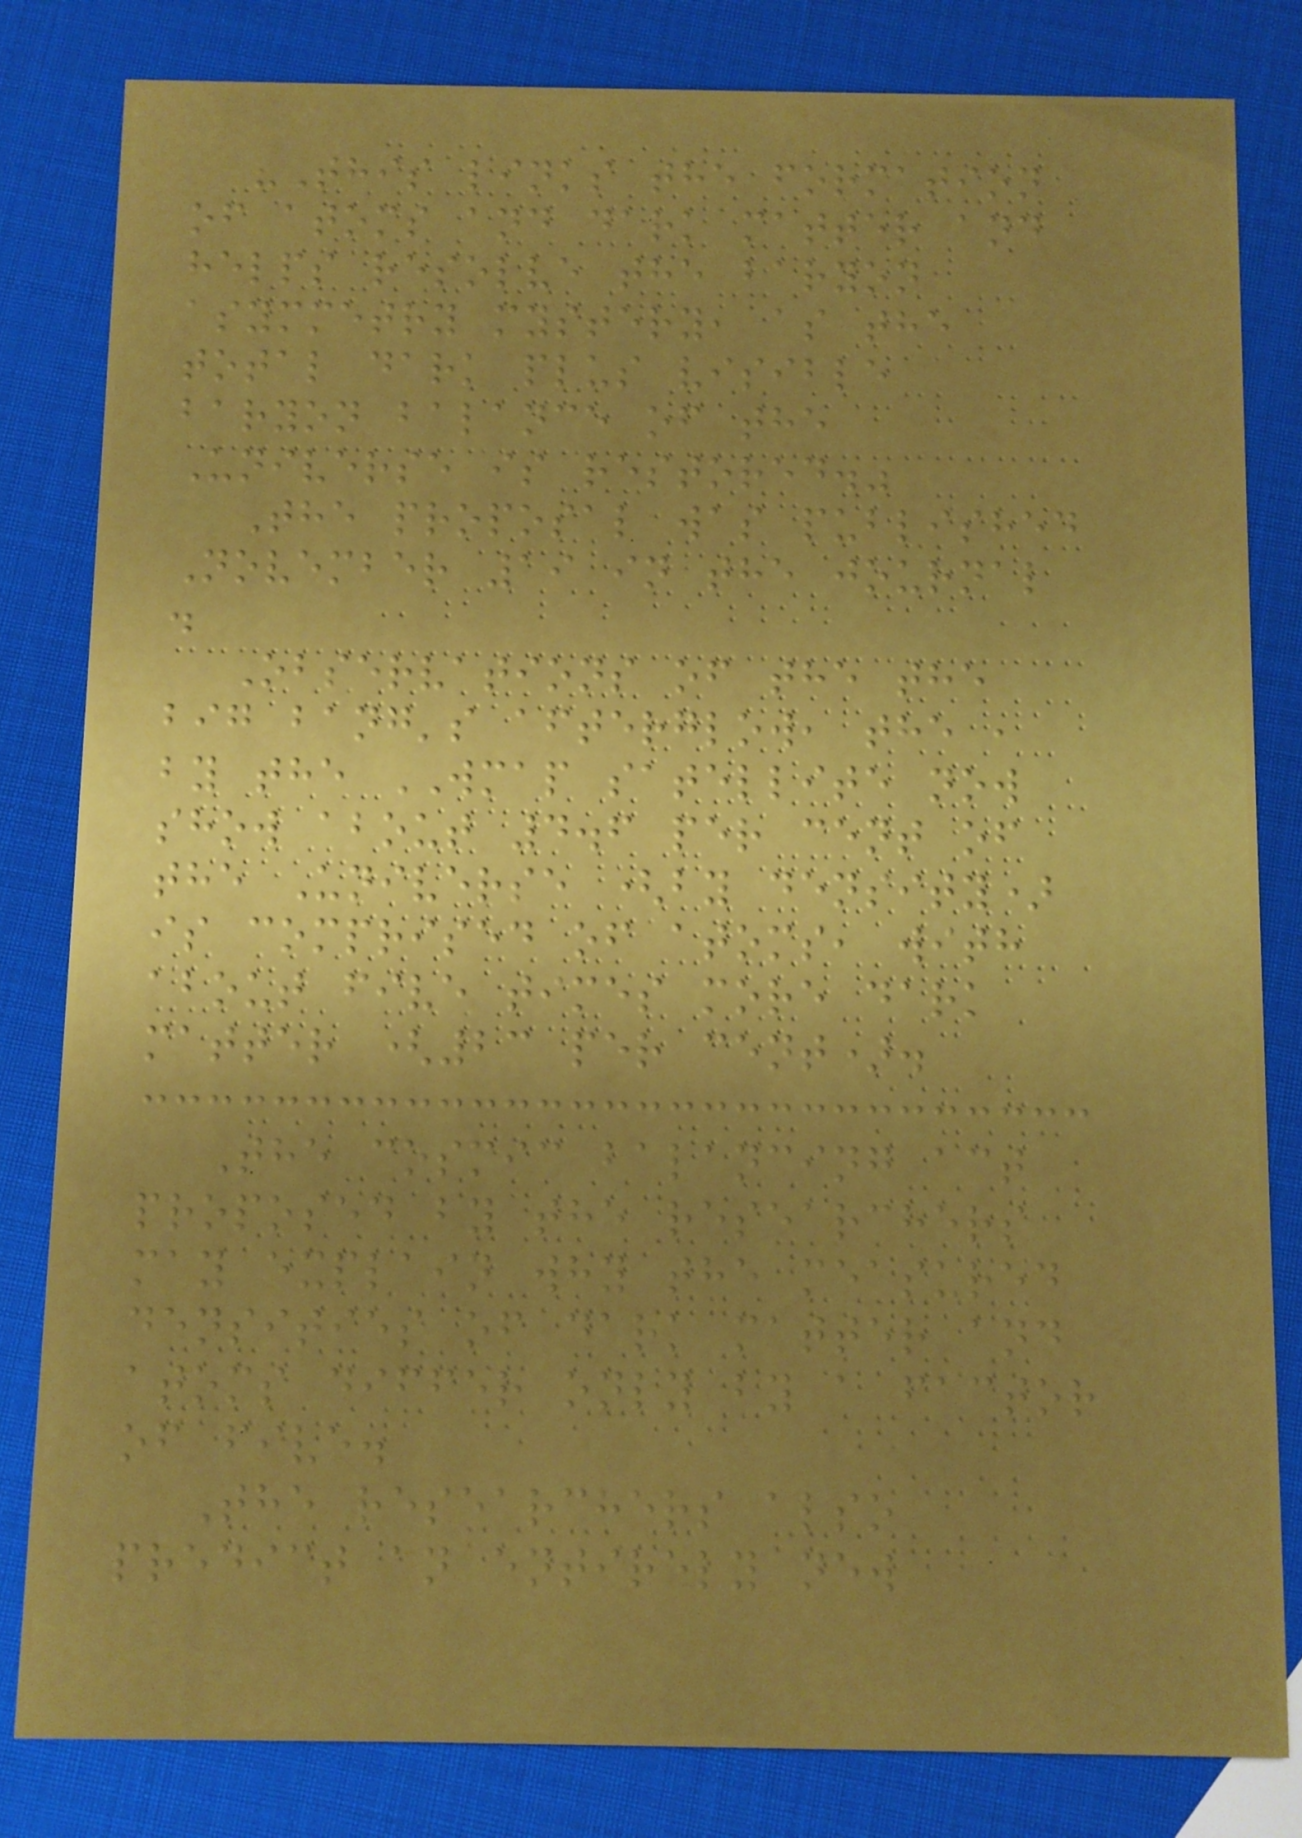"This links the formation
of atoms and dark matter and
helps resolve the baryon
asymmetry mystery, as the
total dark plus visible
baryon balance of the
Universe is restored."
The proposal was published
November 19 in the journal
.
Observations of the the
big bang's afterglow, the ,
by the WMAP satellite now
show about 4.6 per cent of
the Universe (by density)
is comprised of atoms, with
about five times more dark
matter (23 per cent).
The cosmic balancing act
proposed by the researchers
may explain why the measured
densities of dark matter and
atoms differ only by a factor
of five.
The researchers also
predict an entirely new
